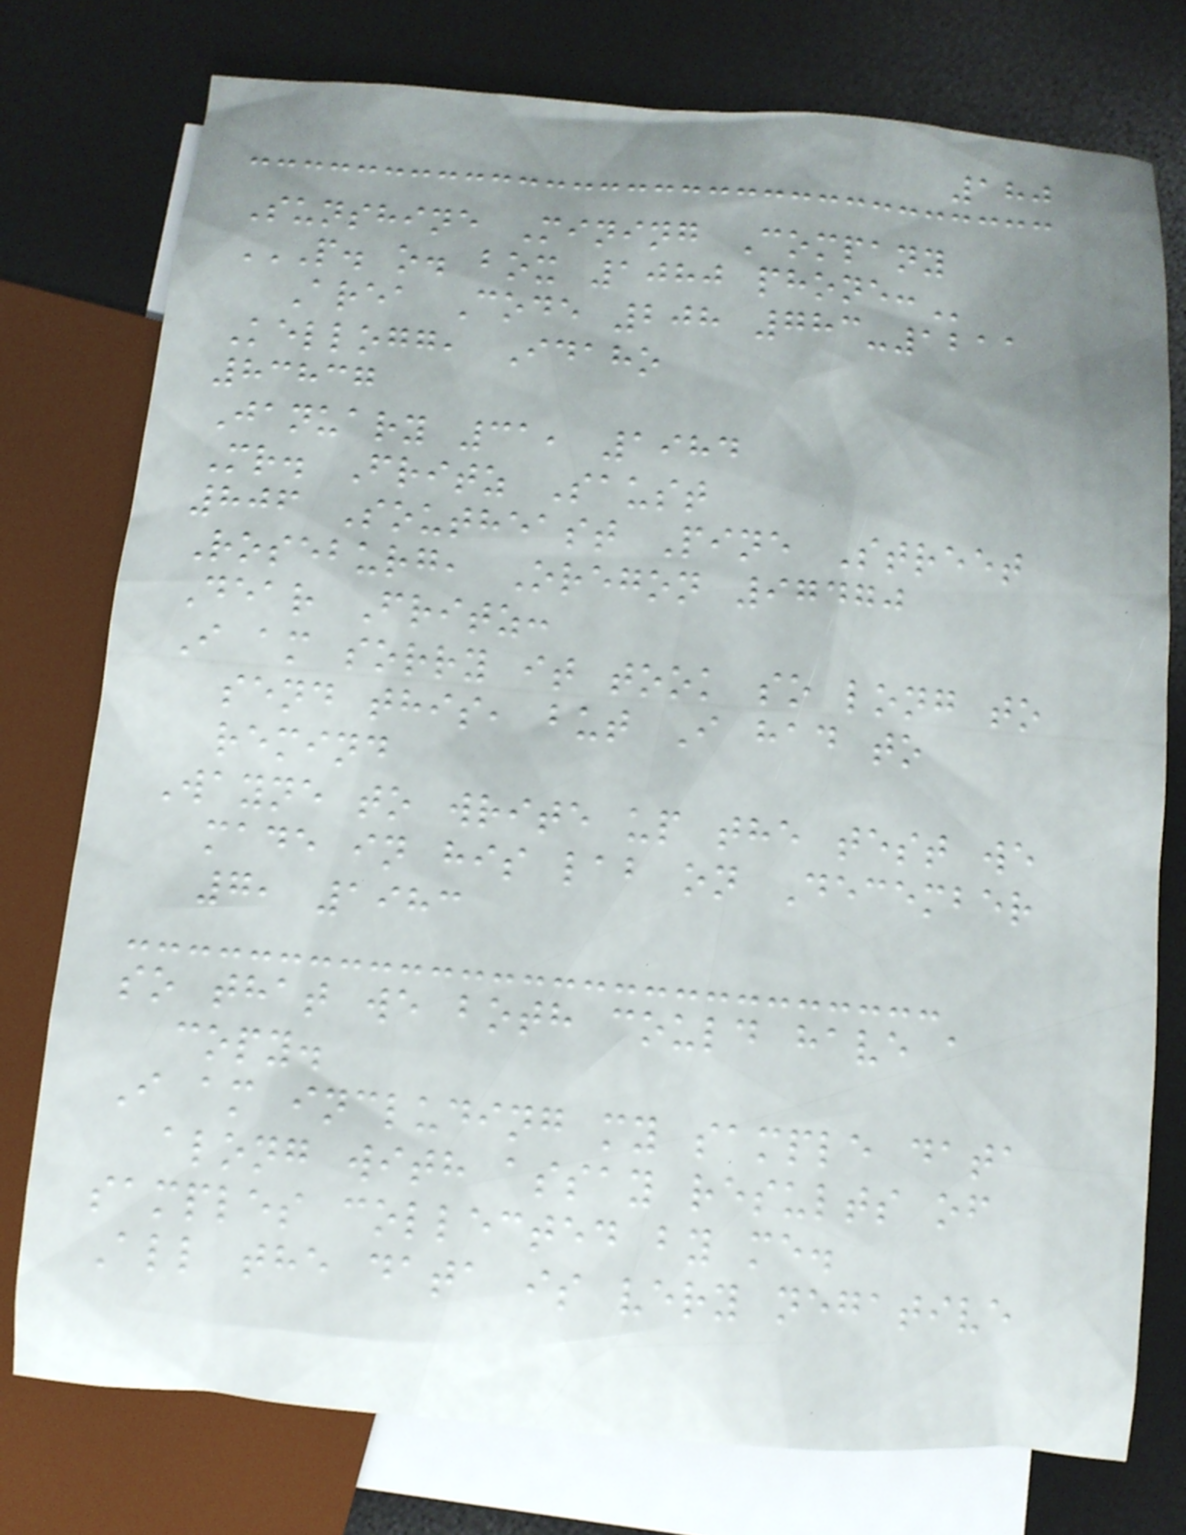180
Sunshine Mining Company
P. O. BOX 1080 PHONE:
Area Code 208 783-1211
Kellogg, Idaho
83837
January 31, 1984
Mr. Fritz Saust
806 Southeast Pine Street
Roseburg, Oregon 97470
Dear Fritz:
I am sorry it took so long to
send this, but I had to
remind
Wayne to write up the test we
made in his lab on December
7, 1983
so that we both could have a
copy.
I am including my sample data
along with assay results of
samples collected by me.
All the data is very negative
